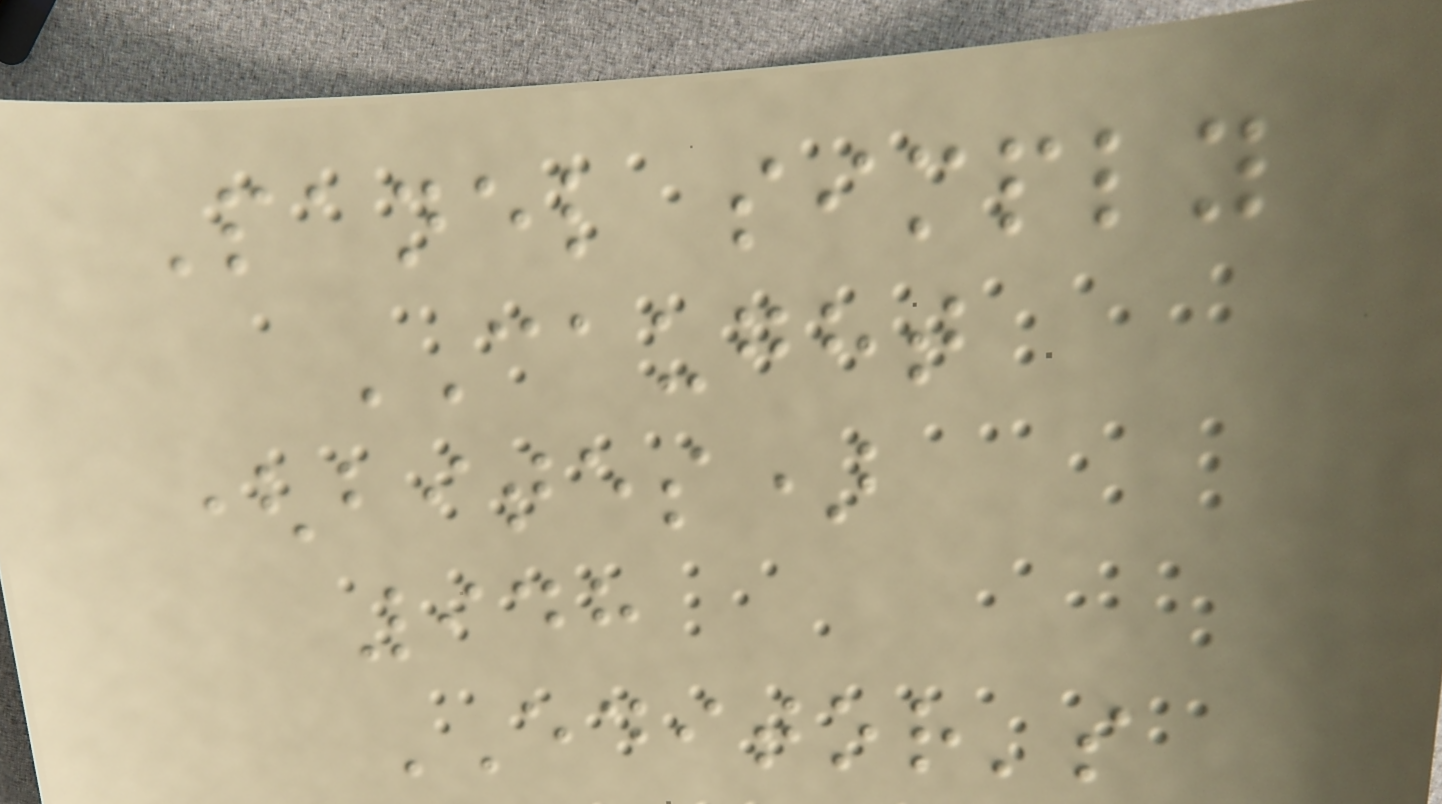Panel simply
CAUGHT
(bites)
948
EDITOR's
